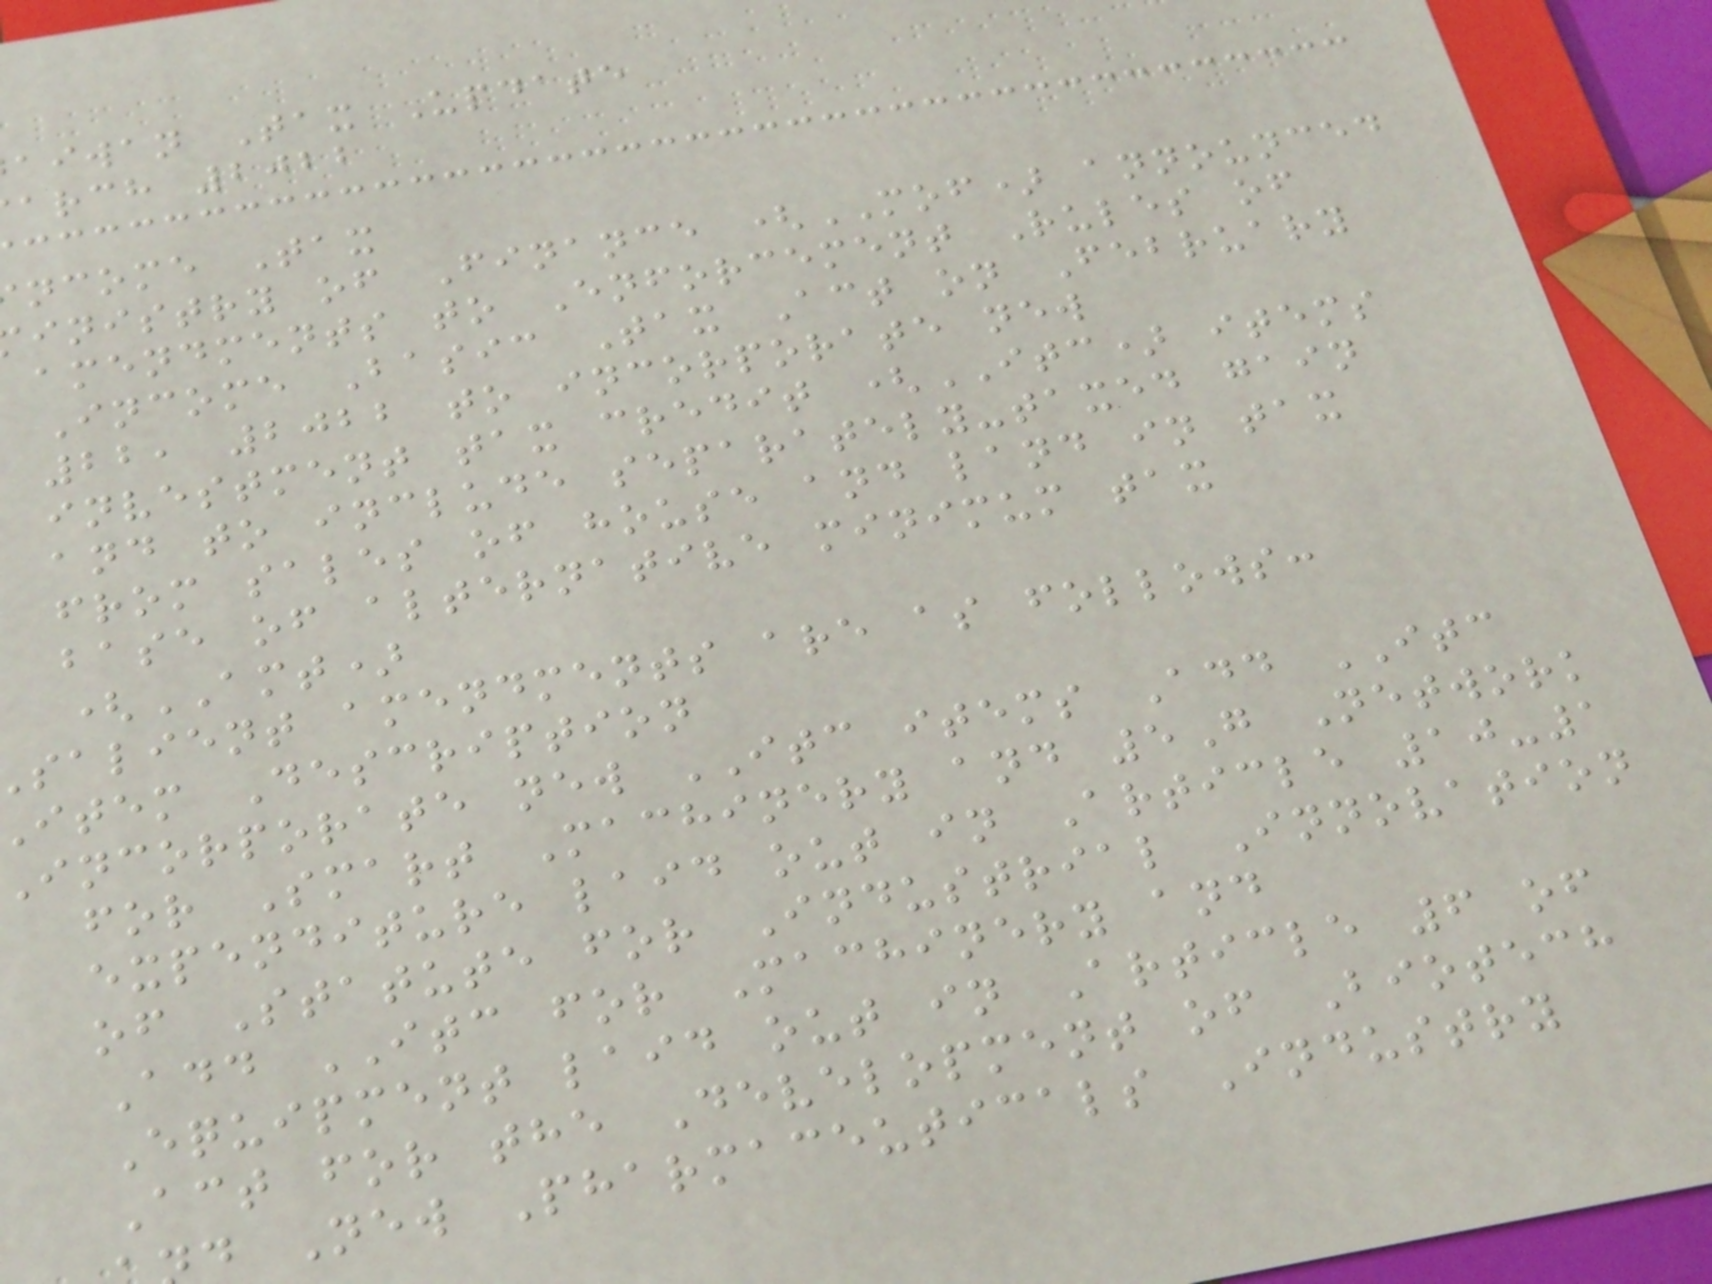aiwan Tax Update
arch 2022
ncome Tax
inistry of Finance (MOF) announced
amendments to Enforcement Rules of
Income Basic Tax Act on February
22, 2022 to incorporate new
investment tax credit (ITC) items
and to include separately-taxed gain
from sales of house and land in tax
base of alternative minimum tax
(AMT)
salient amendments are as follows:
item Description
incorporate new ITC items Add ITC
for Smart Machinery and 5G Network
expenditure laid out in Article 10-1
of Statute for Industrial Innovation
Add ITC for Machinery and
Equipment laid out in Article 6 of
Act for the Development of Biotech
d New Pharmaceuticals Industry
